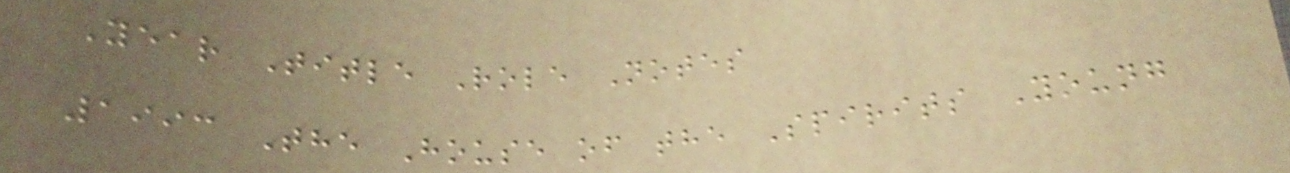Year Title Role Notes
1993 The House of the Spirits Young
